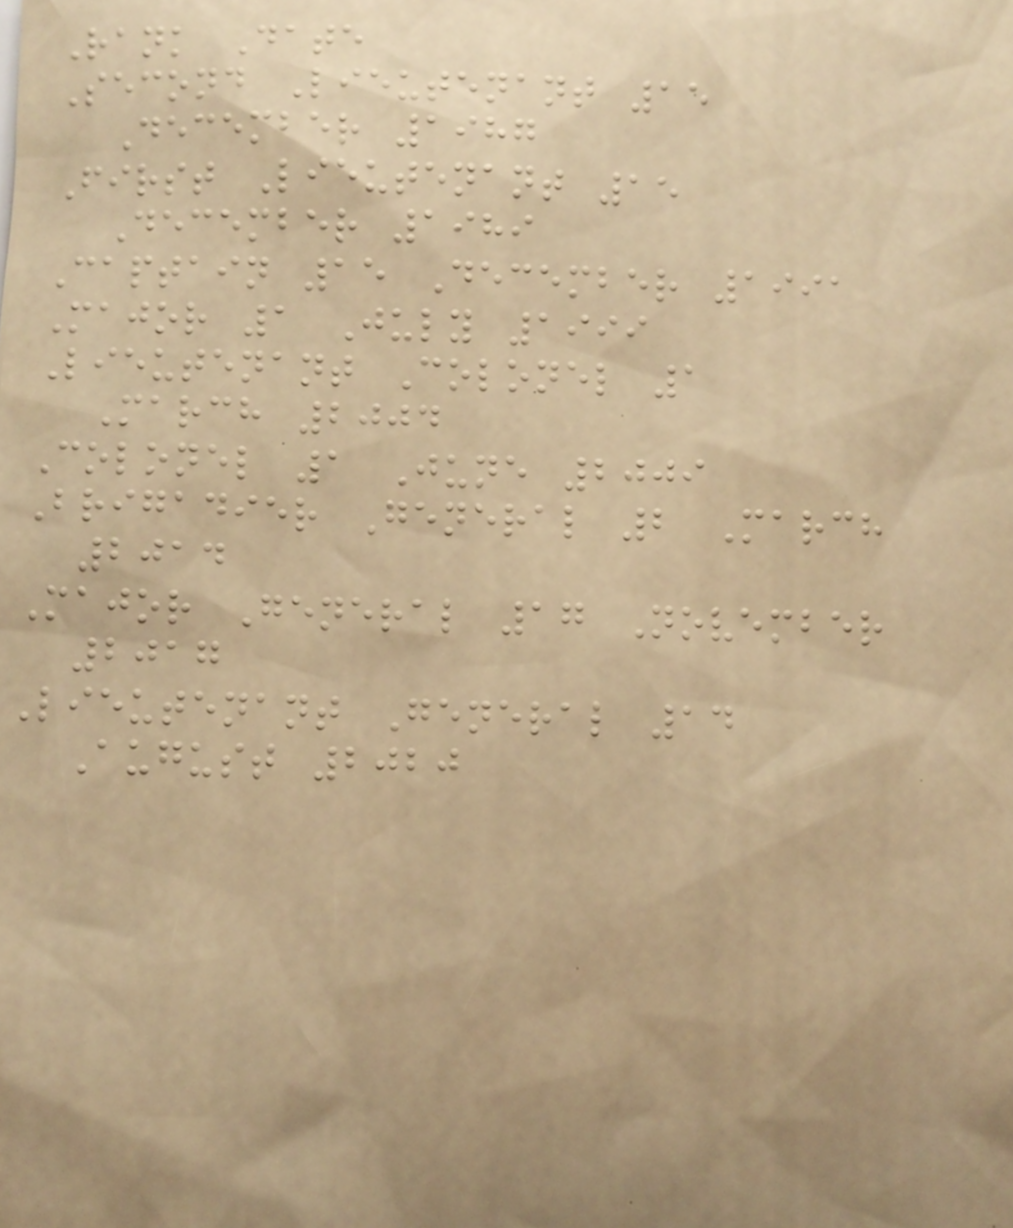Rank Date
Second Lieutenant 15
December 1987
First Lieutenant 15
December 1989
Captain 15 December 1991
Major 1 July 1999
Lieutenant Colonel 1
March 2004
Colonel 1 June 2009
Brigadier General 2 March
2014
Major General 17 November
2017
Lieutenant General 14
August 2020
